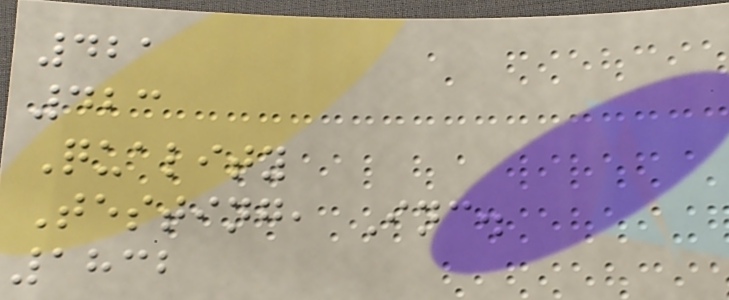421
423
Quality
Testing, Inc.
1832
